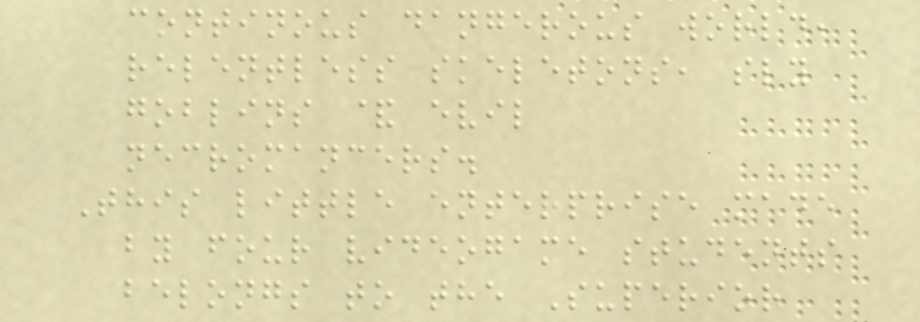continous dangerous world,
relentless skeletons, sly
goblins & evil
necromancers.
This little enterprise made
by four videogame students
belongs to the Superior
